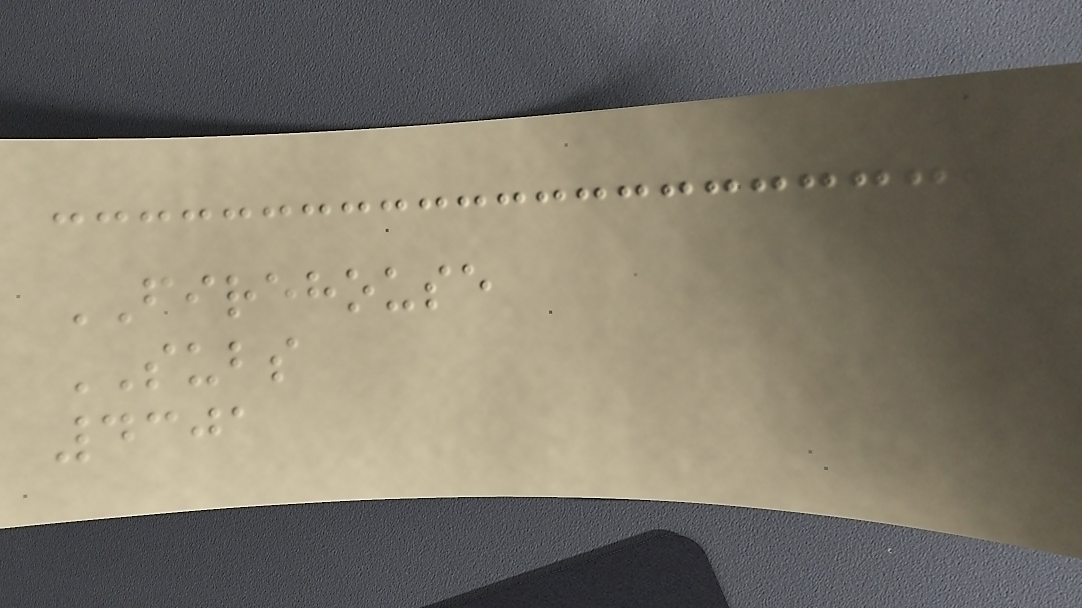FIREHOUSE
SUBS
4301
